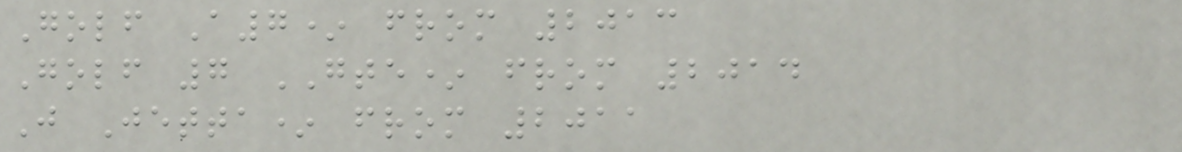Golf A7* from 2013
Golf 7 GTE* from 2014
J Jetta* from 2011
